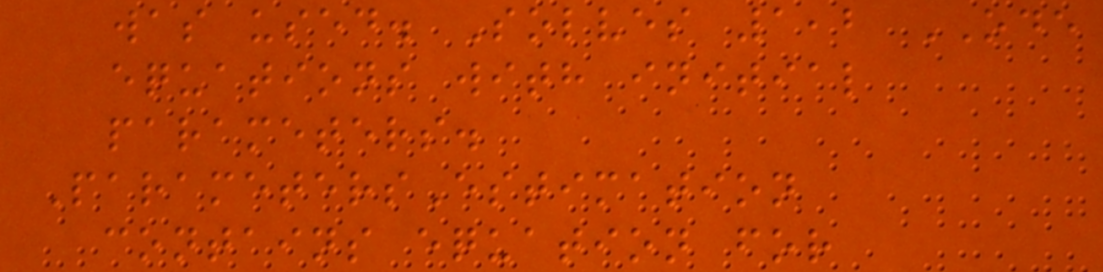was used. Solves 1,2 ODE
equations with initial
parameters.
ParametersEstimation
contains equation for
